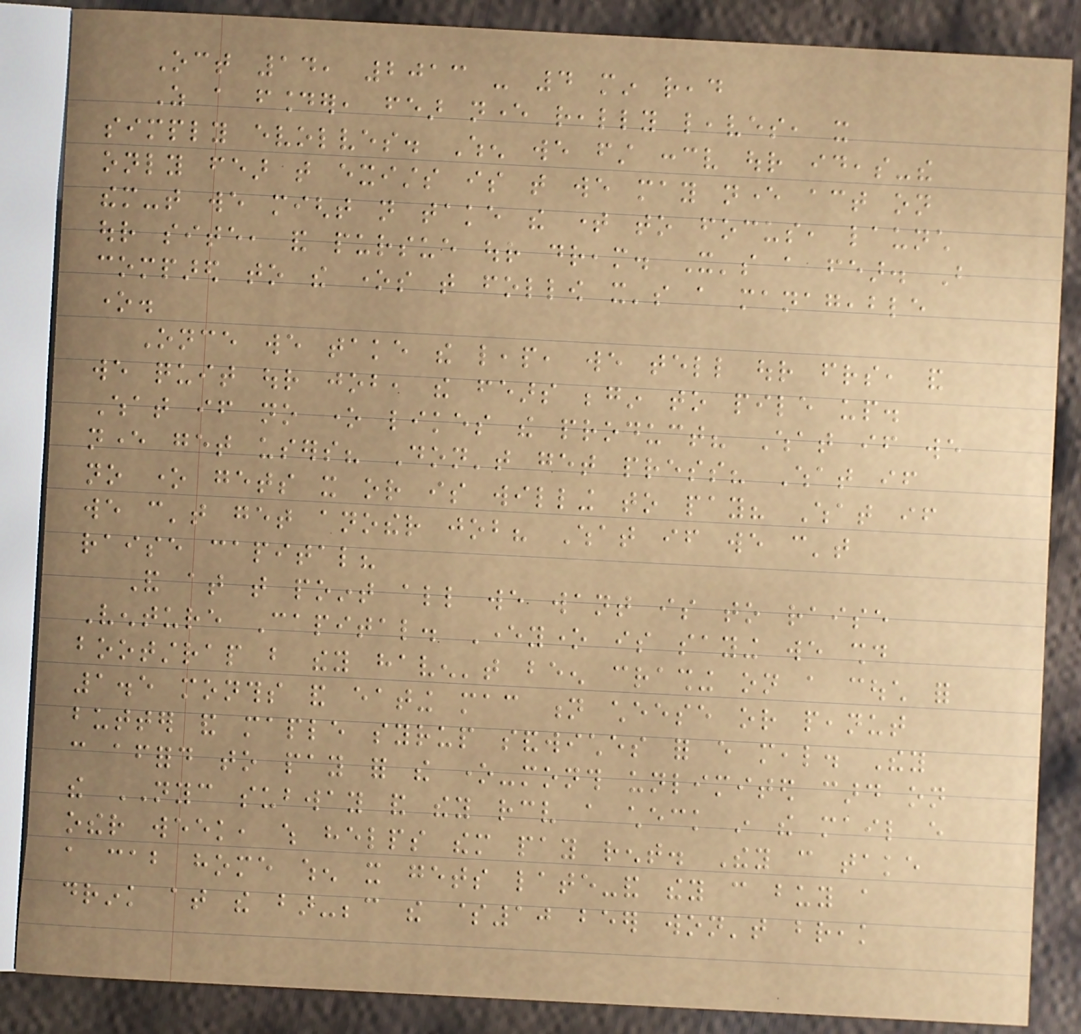Oct 14, 2013 - 4 min read
As a founder, fear never really leaves, it
simply evolves. When we first conceive our ideas-the
only fear that exists is that we may never act on
them-that we might not take the time to focus, launch
our site, and pursue our dream. It's a fear. But
compared to the ones that follow it's a manageable
one.
Once we take the leap, we tell our friends, and
we quit our job, the fears begin to pile up.
What if no one likes the product? What if we
never get users? Don't get press? What if
no one gets it or is willing to pay? What if
we can't get another job? What if we can't
raise capital?
And at that point all we want is to raise
Venture Capital. Everyone is saying we should
bootstrap but they haven't been crashing on a couch for
1.5 months and eating mac n cheese or peanut
butter and maple syrup sandwiches for every meal. They
can afford to pay for the one-month unlimited card on
the NYC subway and they receive a check in the mail every
other week, which helps them pay rent. They can take
a cab home when it gets late-and they can buy a
drink at the bar-because the $10 beer won't break
